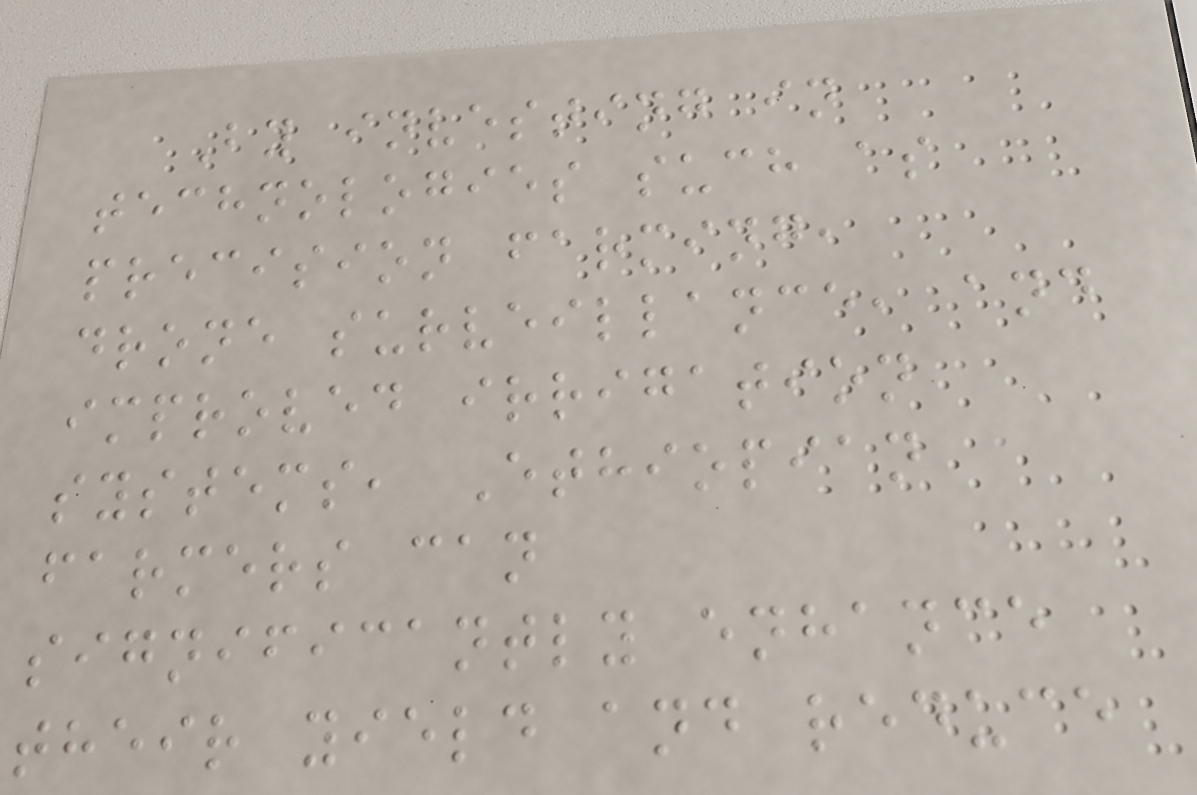By investing in
technologies such as
precision farming,
drone surveillance, and
improved irrigation
systems, Ethiopian
farmers can
significantly enhance
their yield and reduce
